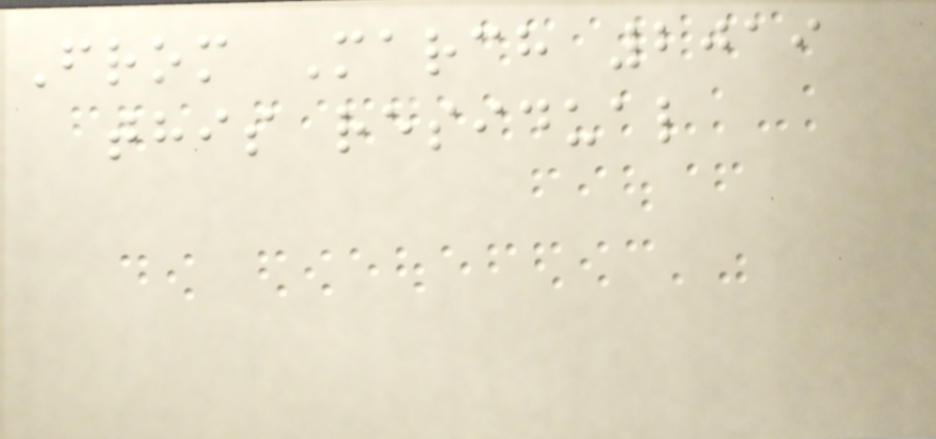From March 2019
this residual
